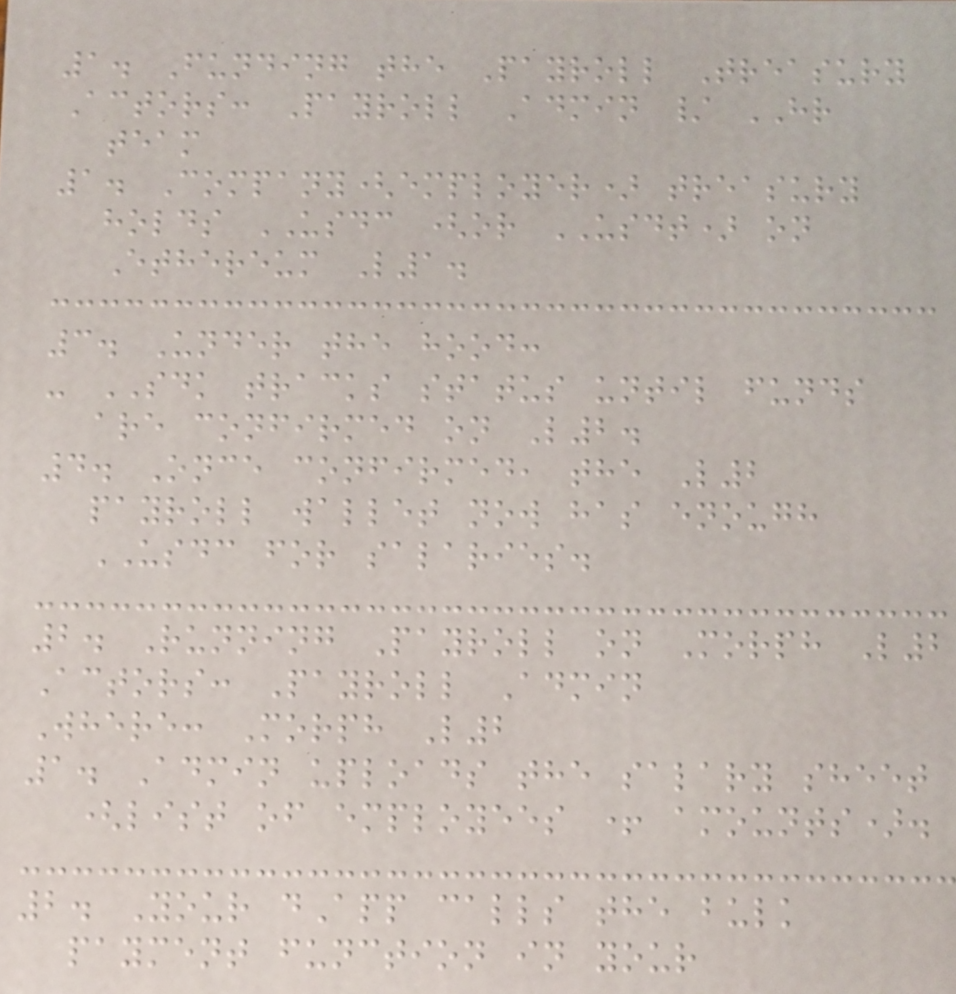1. Funding the Payroll Treasury
Actors: Payroll Admin / HR
team
1. Company(employer) treasury
holds USDC (or USDT) on
Ethereum L1.
3. Under the hood:
- SDK tracks status until funds
are confirmed on L2.
4. Once confirmed, the L2
payroll wallet now has enough
USDC for salaries.
2. Running Payroll on Morph L2
Actors: Payroll Admin
Where: Morph L2
1. Admin uploads the salary sheet
(list of employees + amounts).
2. Your dApp calls the bulk
payment function in your
